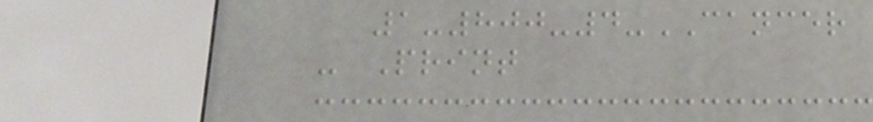1-800-4-CANCER
- Print
